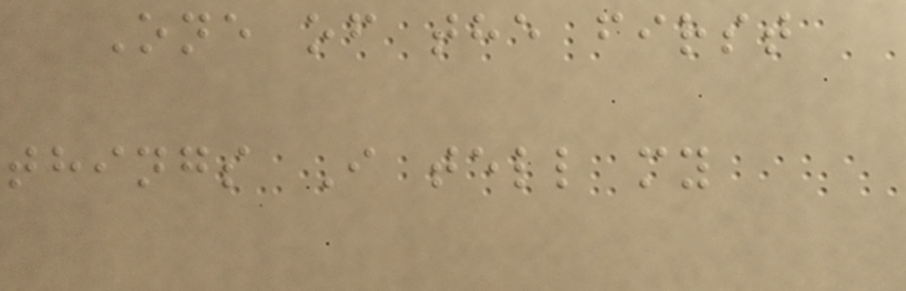One of the first
things I tell my
